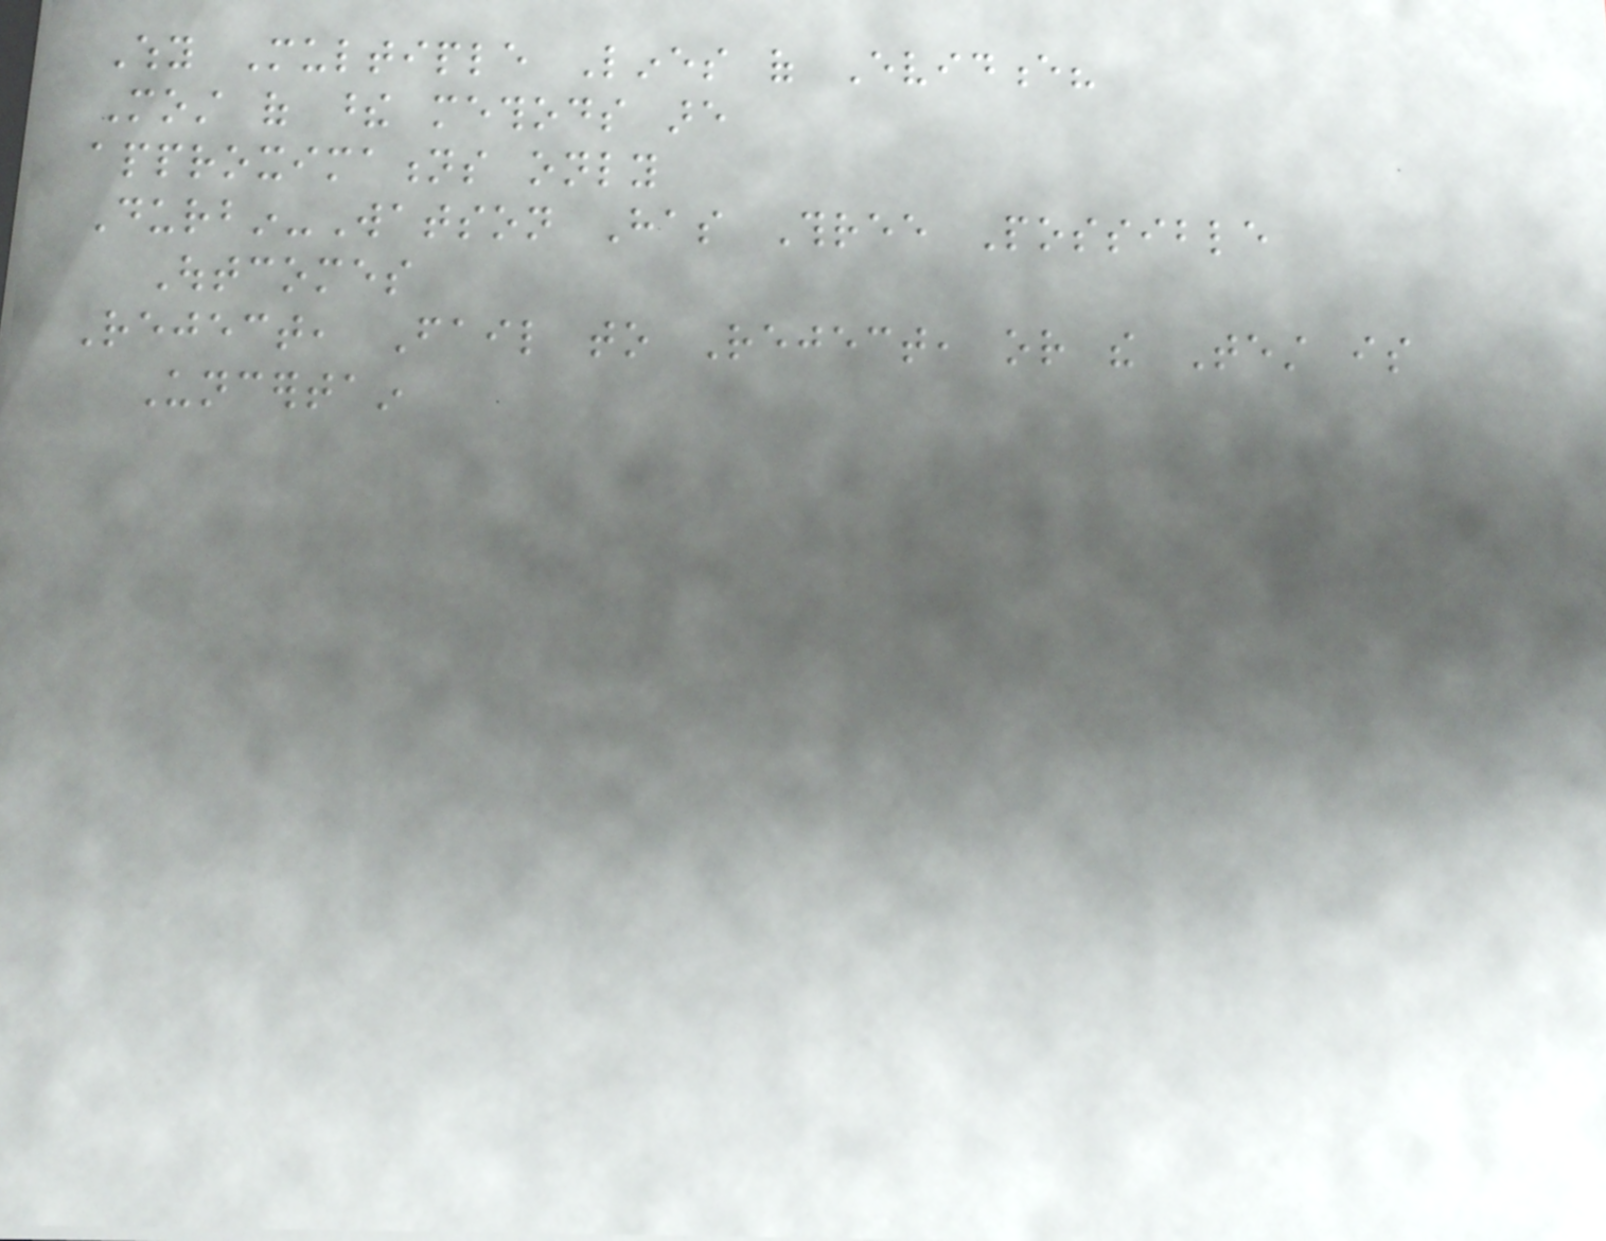Why Multiple Lines of Evidence?
Most of these methods are
approximations only
Durbin-Watson Has Three Possible
Outcomes
Reject, Fail to Reject, or the Test is
Uncertain
